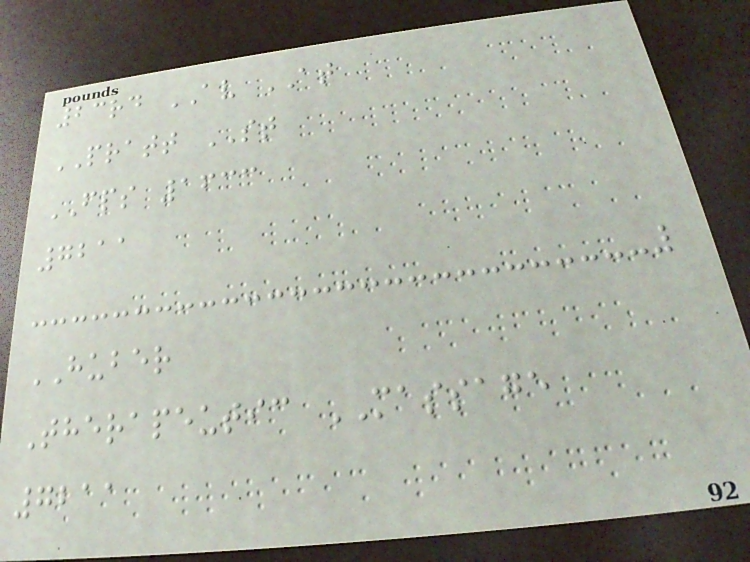23rd AV AT
PRATT ST
FPS 1633
7211
HUBER
Therapeutic MASSAGE
7211
